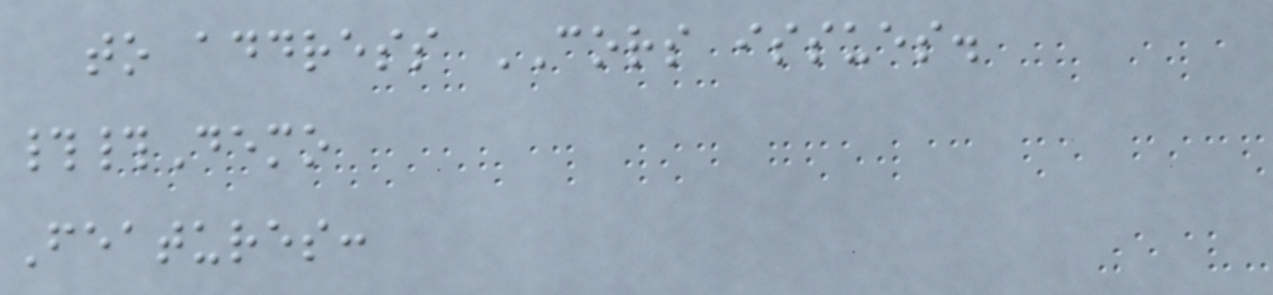to address CORS issues.
##Demo
Features:
